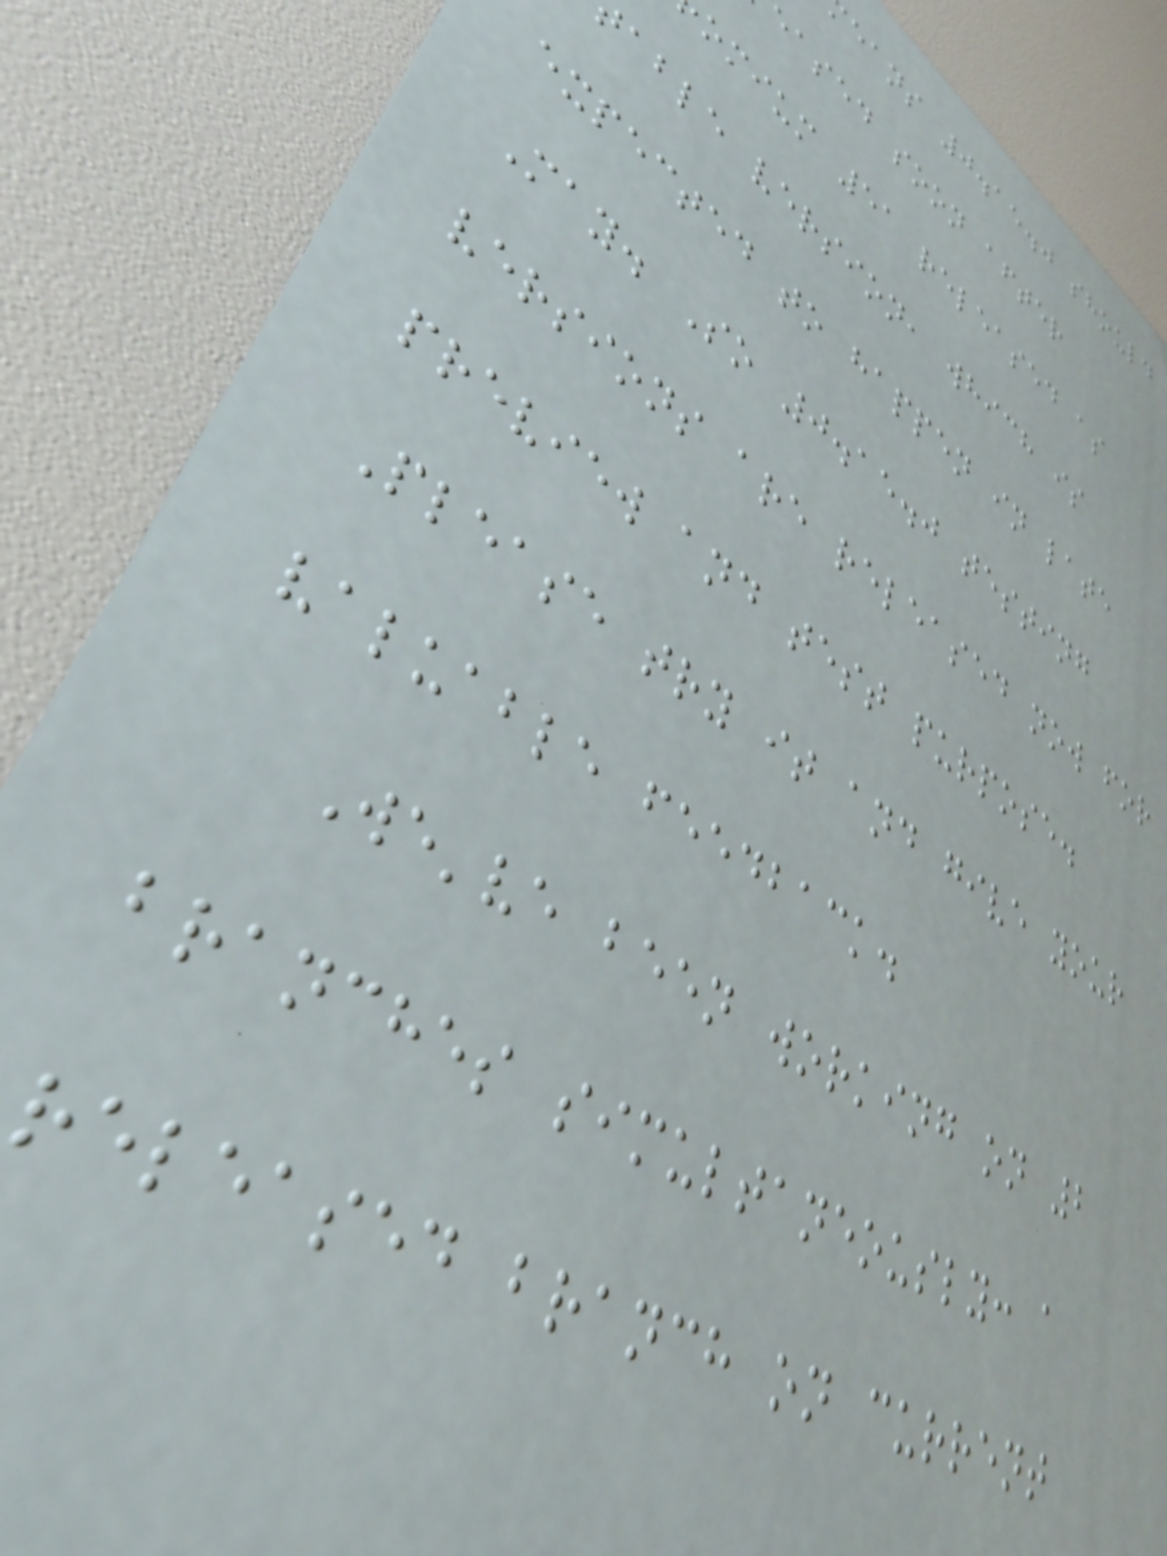eans 0.15.0 should
eased soon after
omium 51 released as
able version, which is
expected to happen in late
May. So 0.15.0 testing
versions are released now for
preview and test purpose.
Please try it and give your
valuable feedback.
We've been working on 2
branches simultaneously: a
released branch on current
